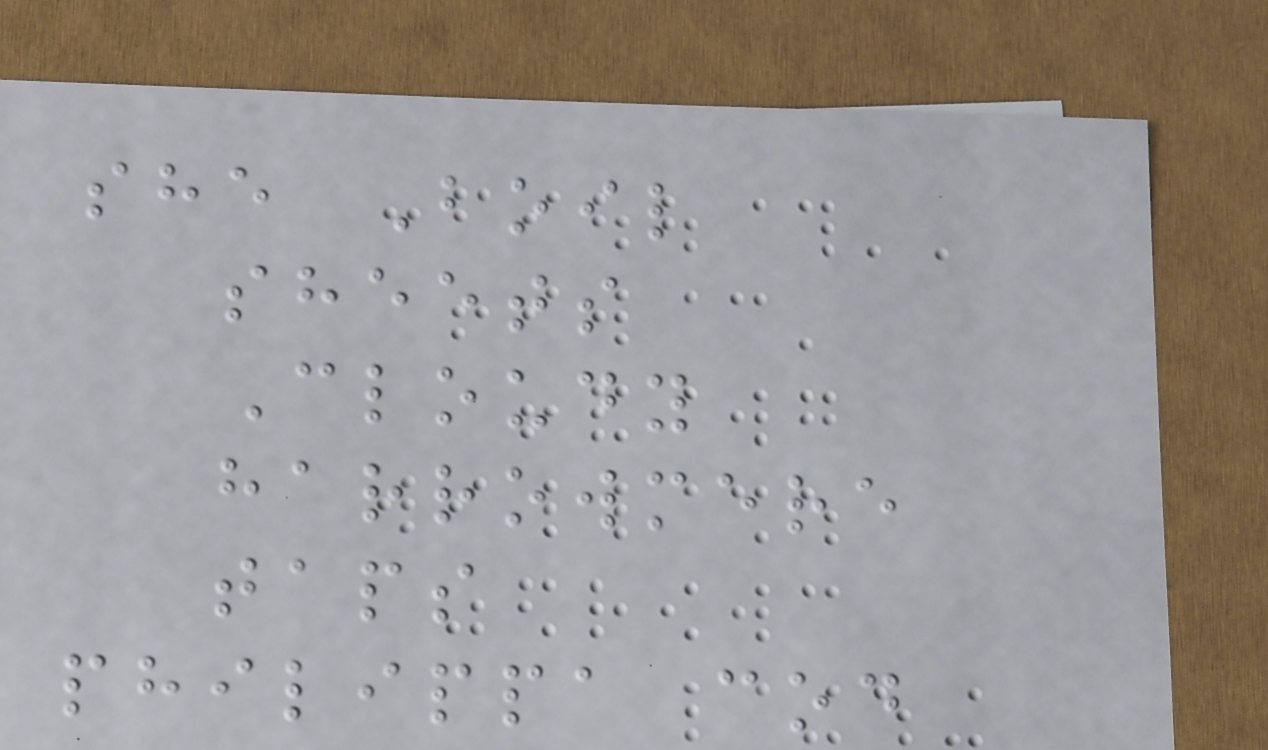she Boil
sheets
Cloudy
harrowmere
taps
philippa cod
